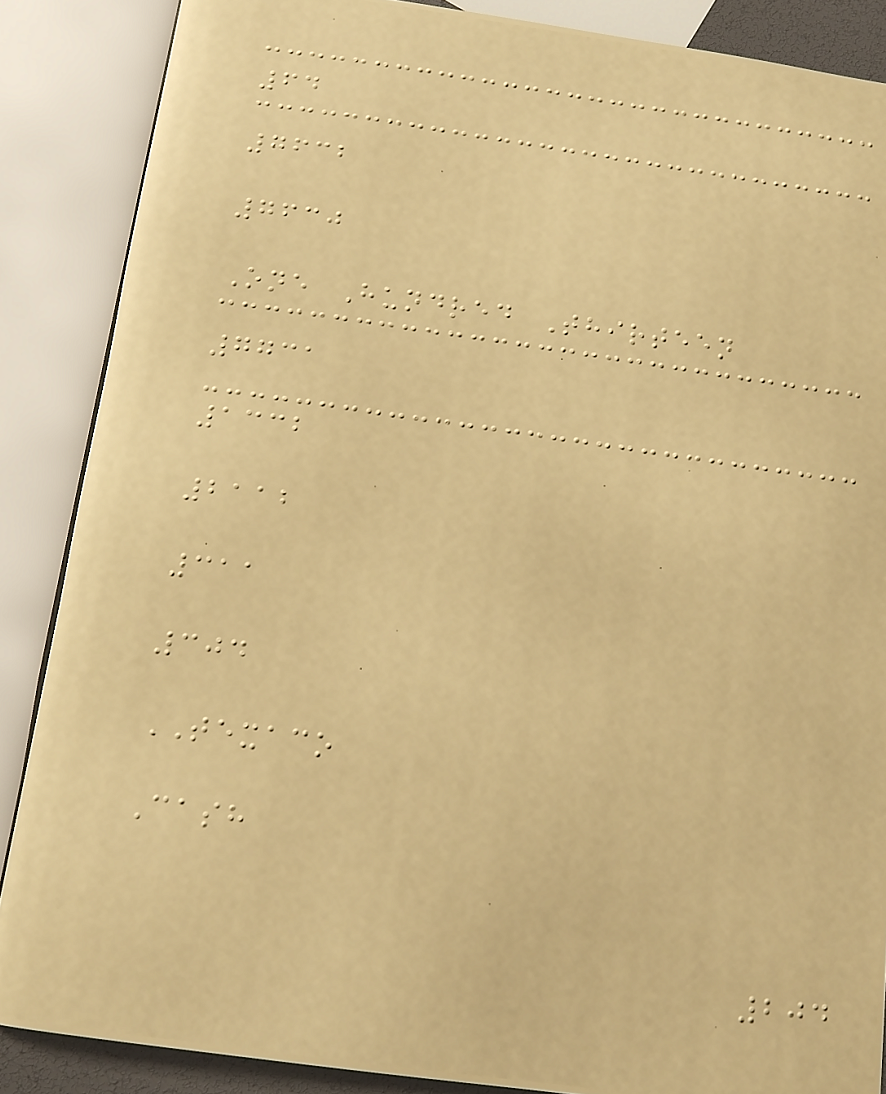64
7632
7630
One Hundred Thirteen
7731
1332
2112
311
304
TEXACO
Cash
204
